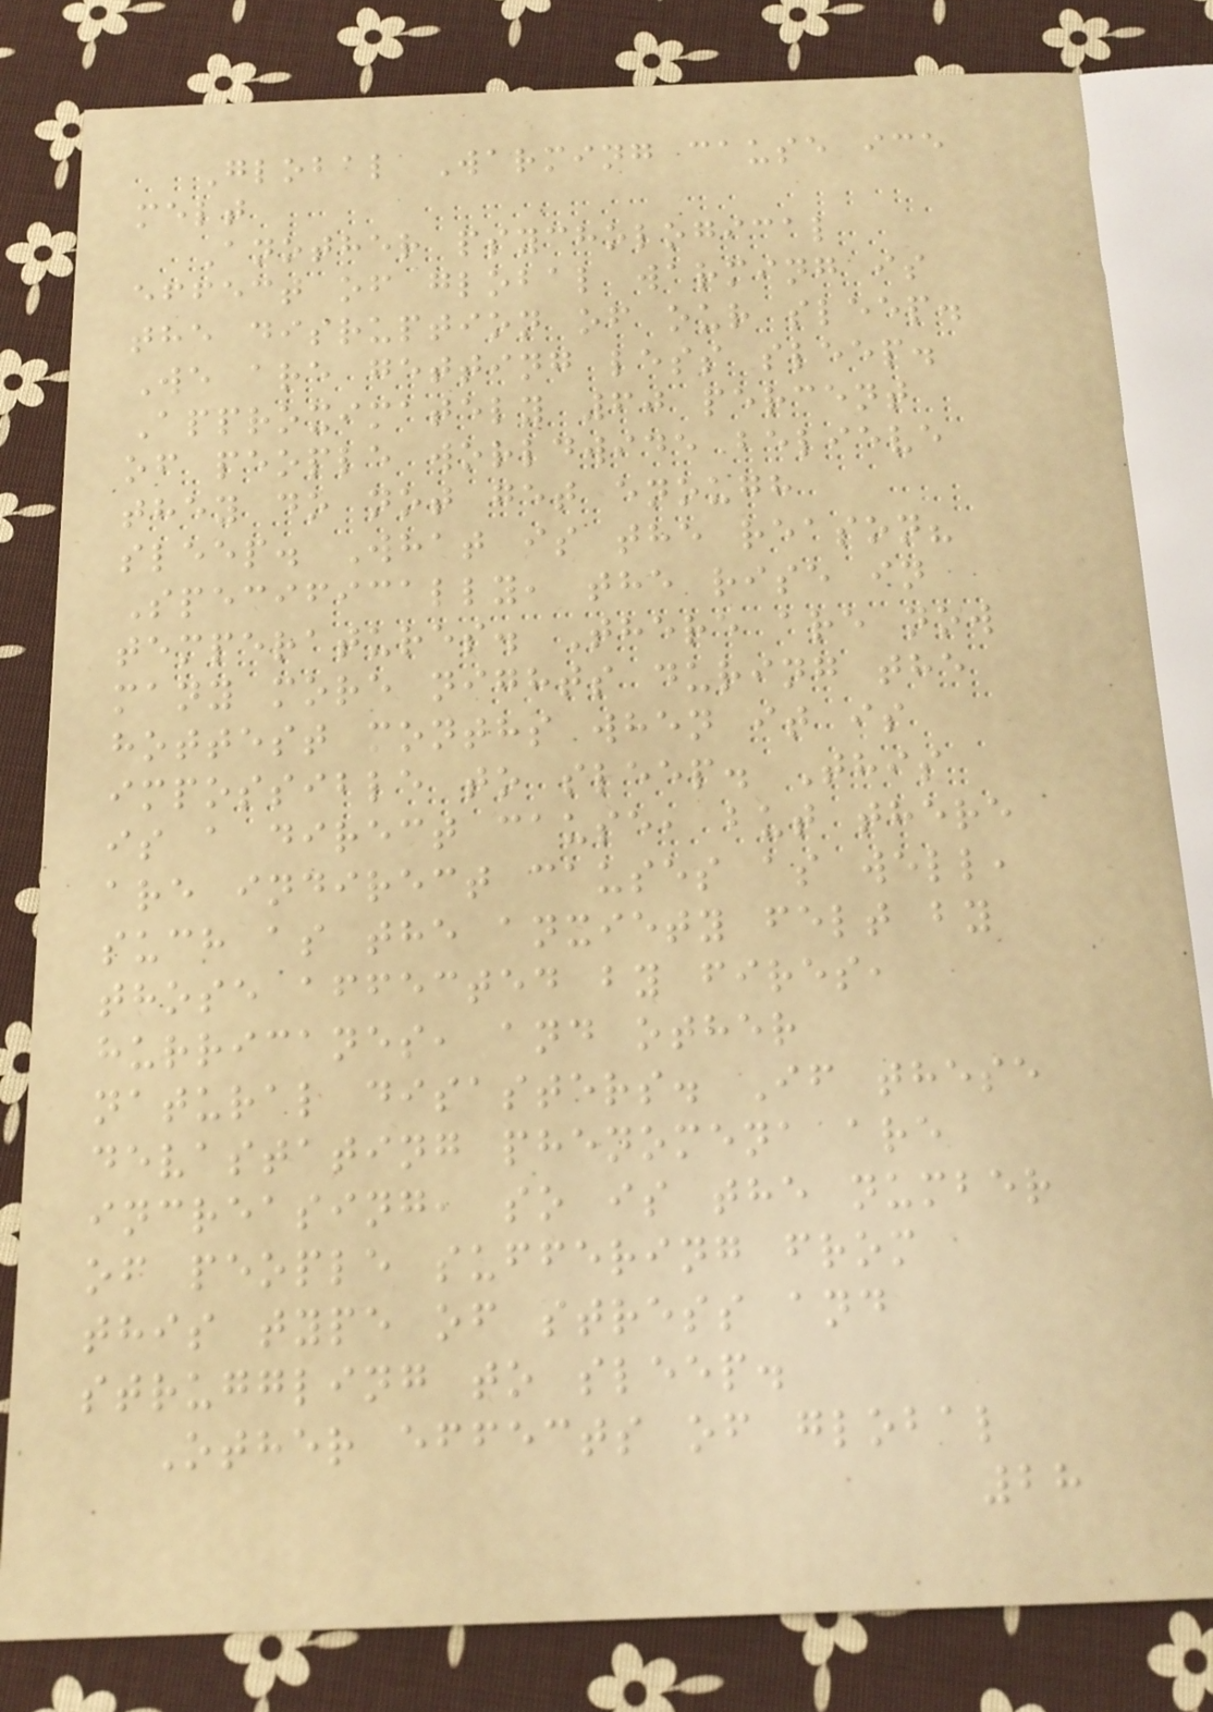Global Warming cause ice
melt
Another psychological
effect of global warming is
the disruption of our sleep.
We are getting less sleep.
Approximately 60 percent
of people worldwide believe
they do not get enough
sleep. What is the reason?
Specifically, the rise in
temperatures. There are now
many more nights during the
hottest months when it is
impossible to sleep. This
is a direct cause, but there
are indirect causes as well,
such as the anxiety felt by
those affected by fires,
hurricanes, and other
natural disasters. If these
devastating phenomena are
increasing, so is the number
of people suffering from
this type of stress and
struggling to sleep.
Other effects of global
28
